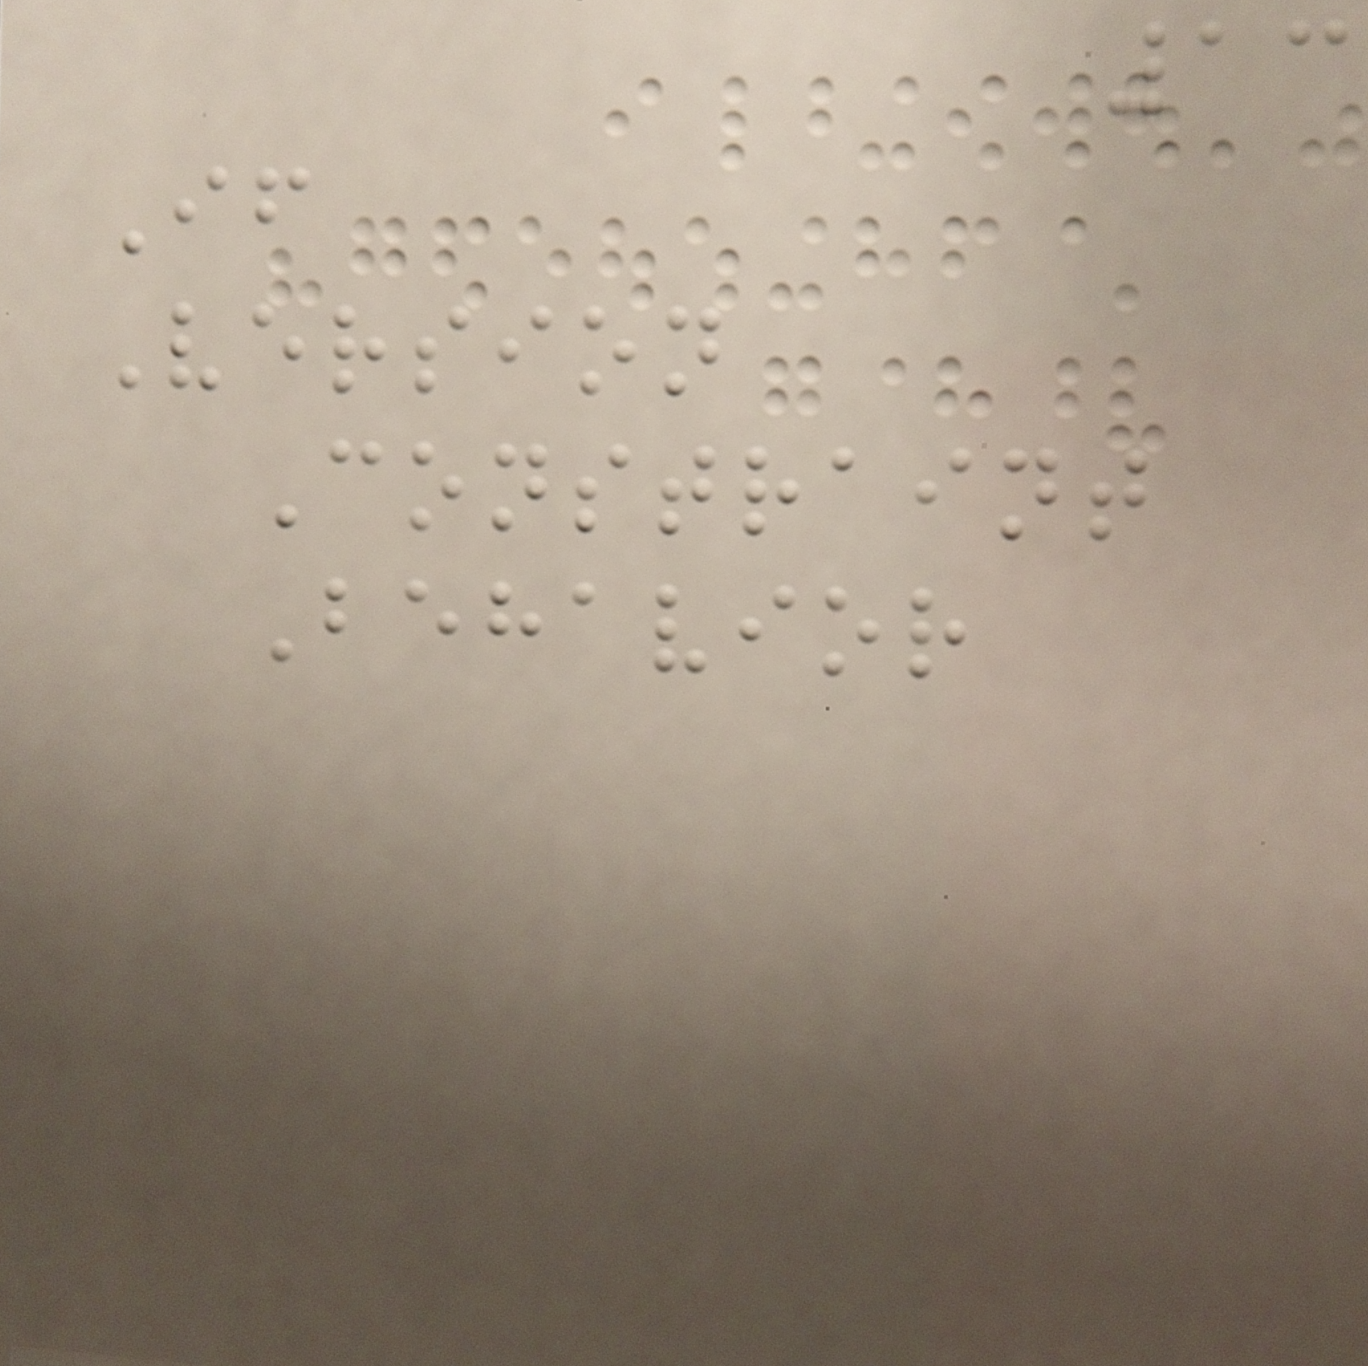13
If
Version
Constraint
Behavior
